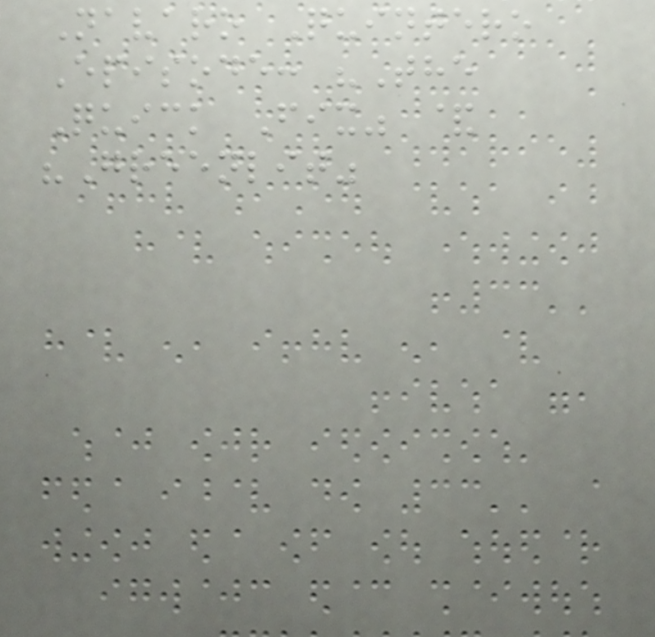Navaro Quintero
Episode: "The
Quick Fix" &
"Greenlit"
